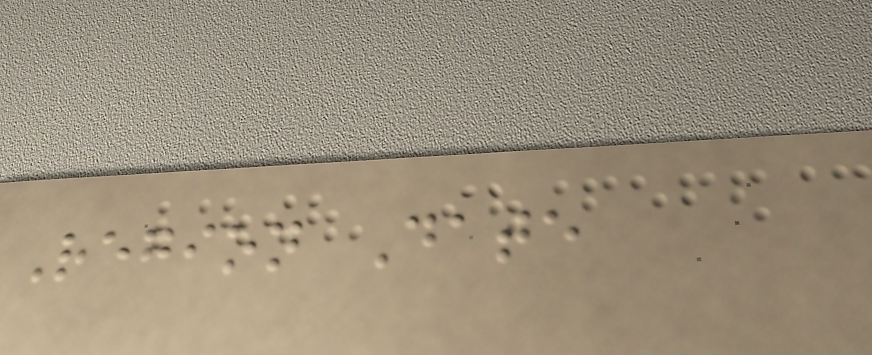Region Date
